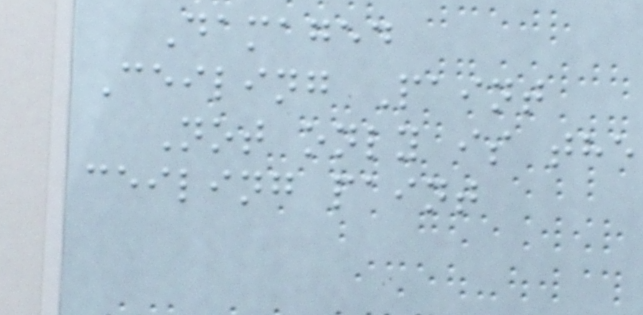Damaged
Ceiling Paint
Not only is the
ceiling paint
